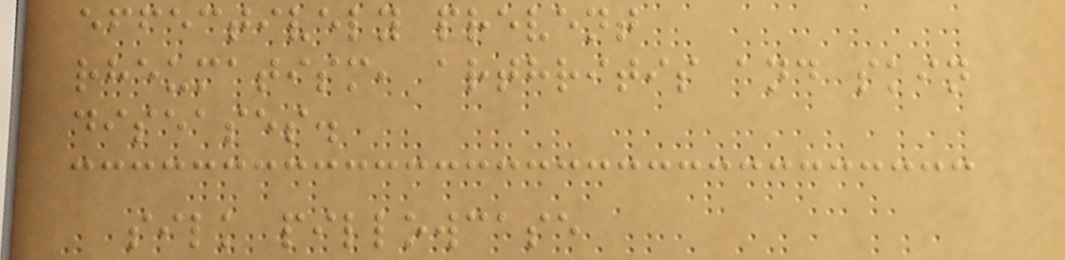effectively prevent
rheumatism, arthritis and skin
diseases.
silk pillowcase
